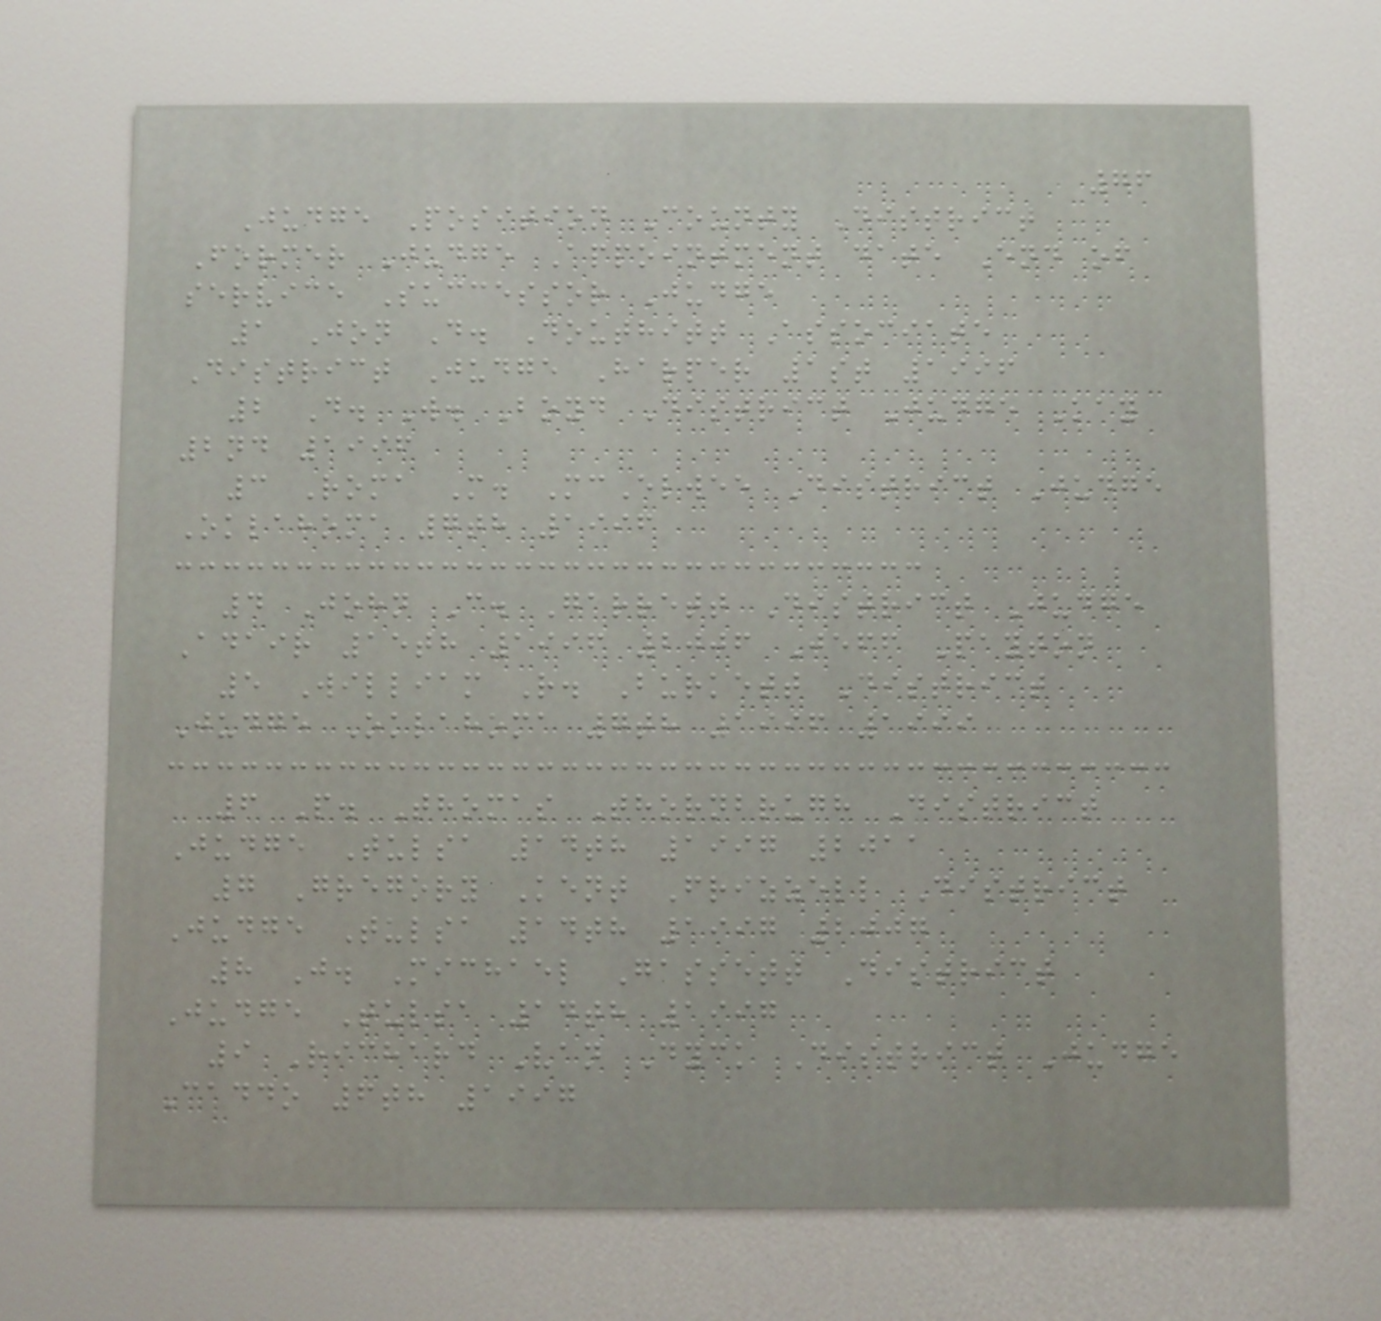76
Judge Position County District
Former Judge Appointment date End of
service Successor Judge
1 Jon D. Douthitt Associate
District Judge Harper 1st 1996
2 D. W. Boyd District Judge Kay
2nd 1996
3 Roma M. McElwee District Judge
Oklahoma 7th 1996
4 John C. Garrett District Judge
Adair 15th 1996 2006 Jeff Payton
5 William R. Burkett District
Judge Oklahoma 7th 1996 1999
6 P. Thomas Thornbrugh District
Judge Tulsa 14th 1997 2011
7 Gregory Kent Frizzell District
Judge Tulsa 14th 1997 2007
8 J. Michael Gassett District
Judge Tulsa 14th 1997
9 Richard Van Dyck District Judge
Caddo 6th 1997
